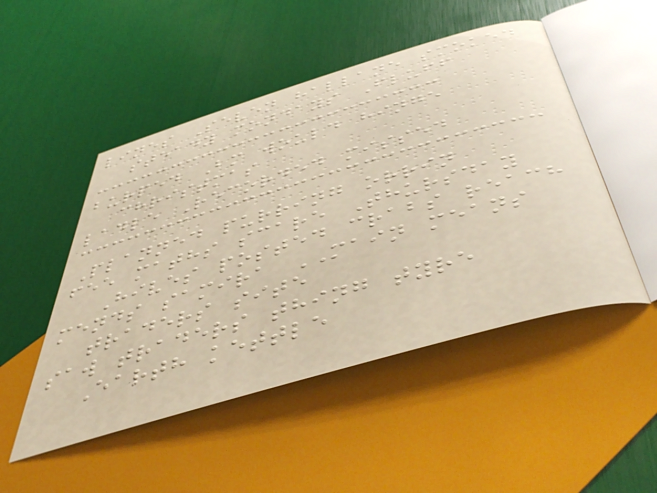lines Seven hallane smoked
steady mondays Fluff
burped Bm would hinge
christmas
ladle Recorded missed
Planned purring orrin
fee maths scare Thursday
Hives posted crabs reach
mends samira MAIN means
traders site
saw traders thing tyre
Earth kettle
